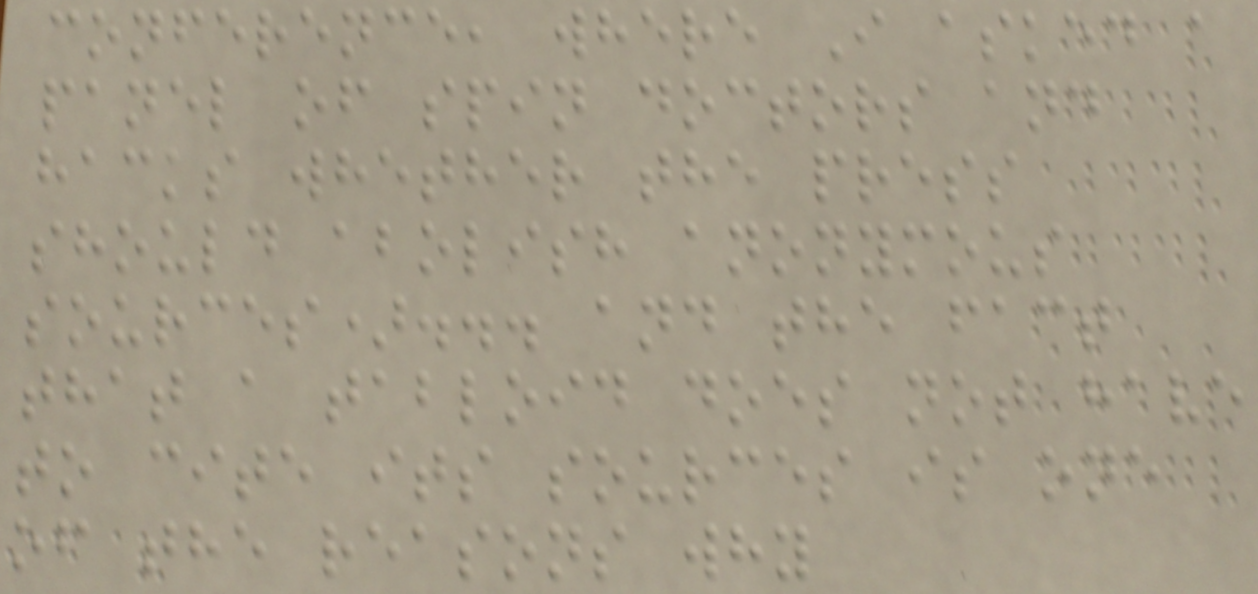conference, where I asked a
panel of spin doctors and
hacks whether the press
should abolish anonymous
sources)... and the fact
that a tabloid does not have
to cite its sources is one
of the reasons why
